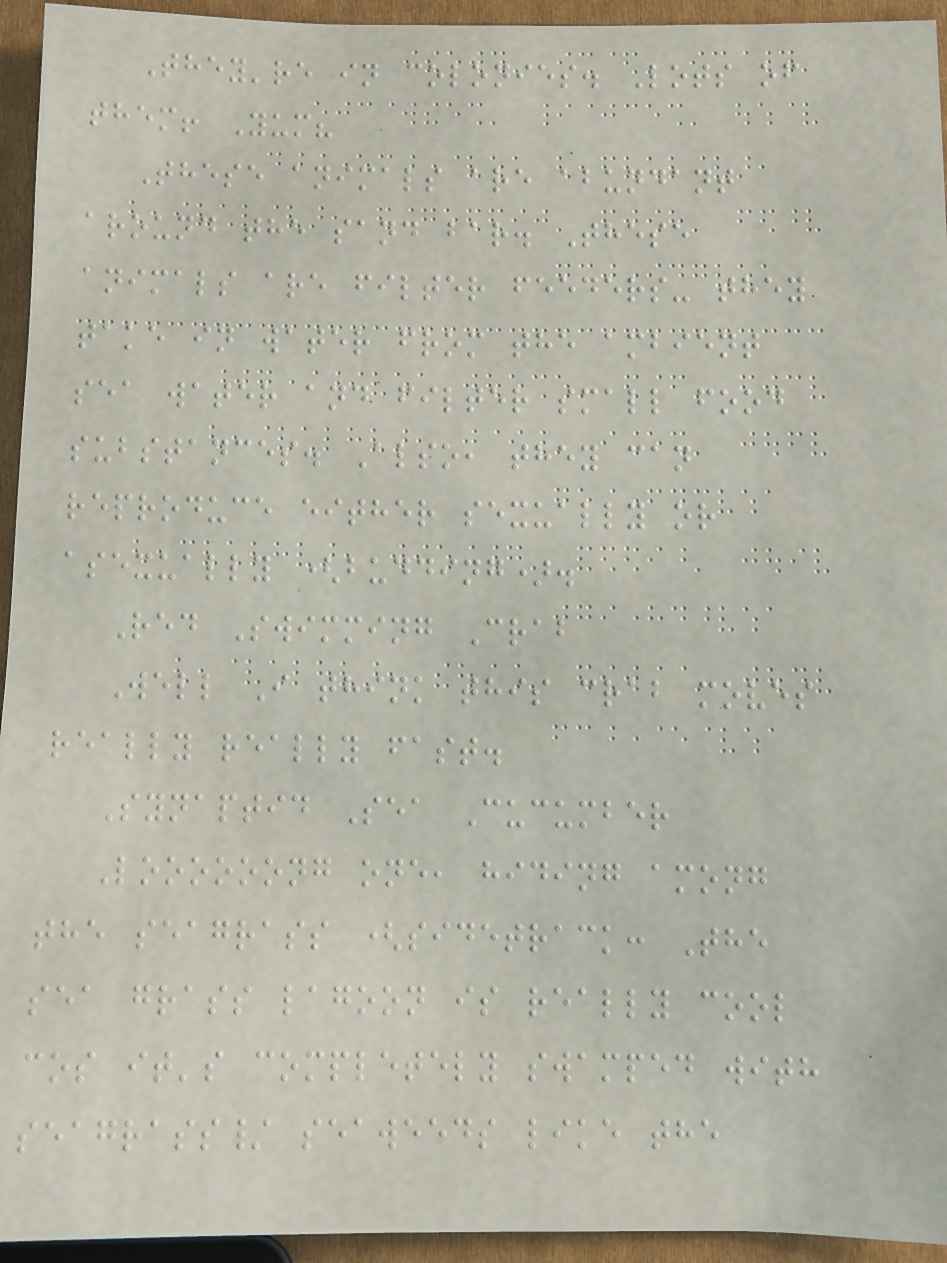They're in colonies. Lots of
them! Yum?
These animals are abundant
around the sand bar. These
animals are filter feeders- they
take in water from the ambient
sea water and filter small food
substances. Also, they can
reproduce either sexually or
asexually (budding).
Red Swimming Crab
Well I think this crab moves
really really fast.
Synaptid Sea Cucumber
Loooooong one, hiding among
the seagrass (sidetrack: The
sea grass lagoon is really cool
cos it's completely swamped with
seagrass/ seaweeds like the
